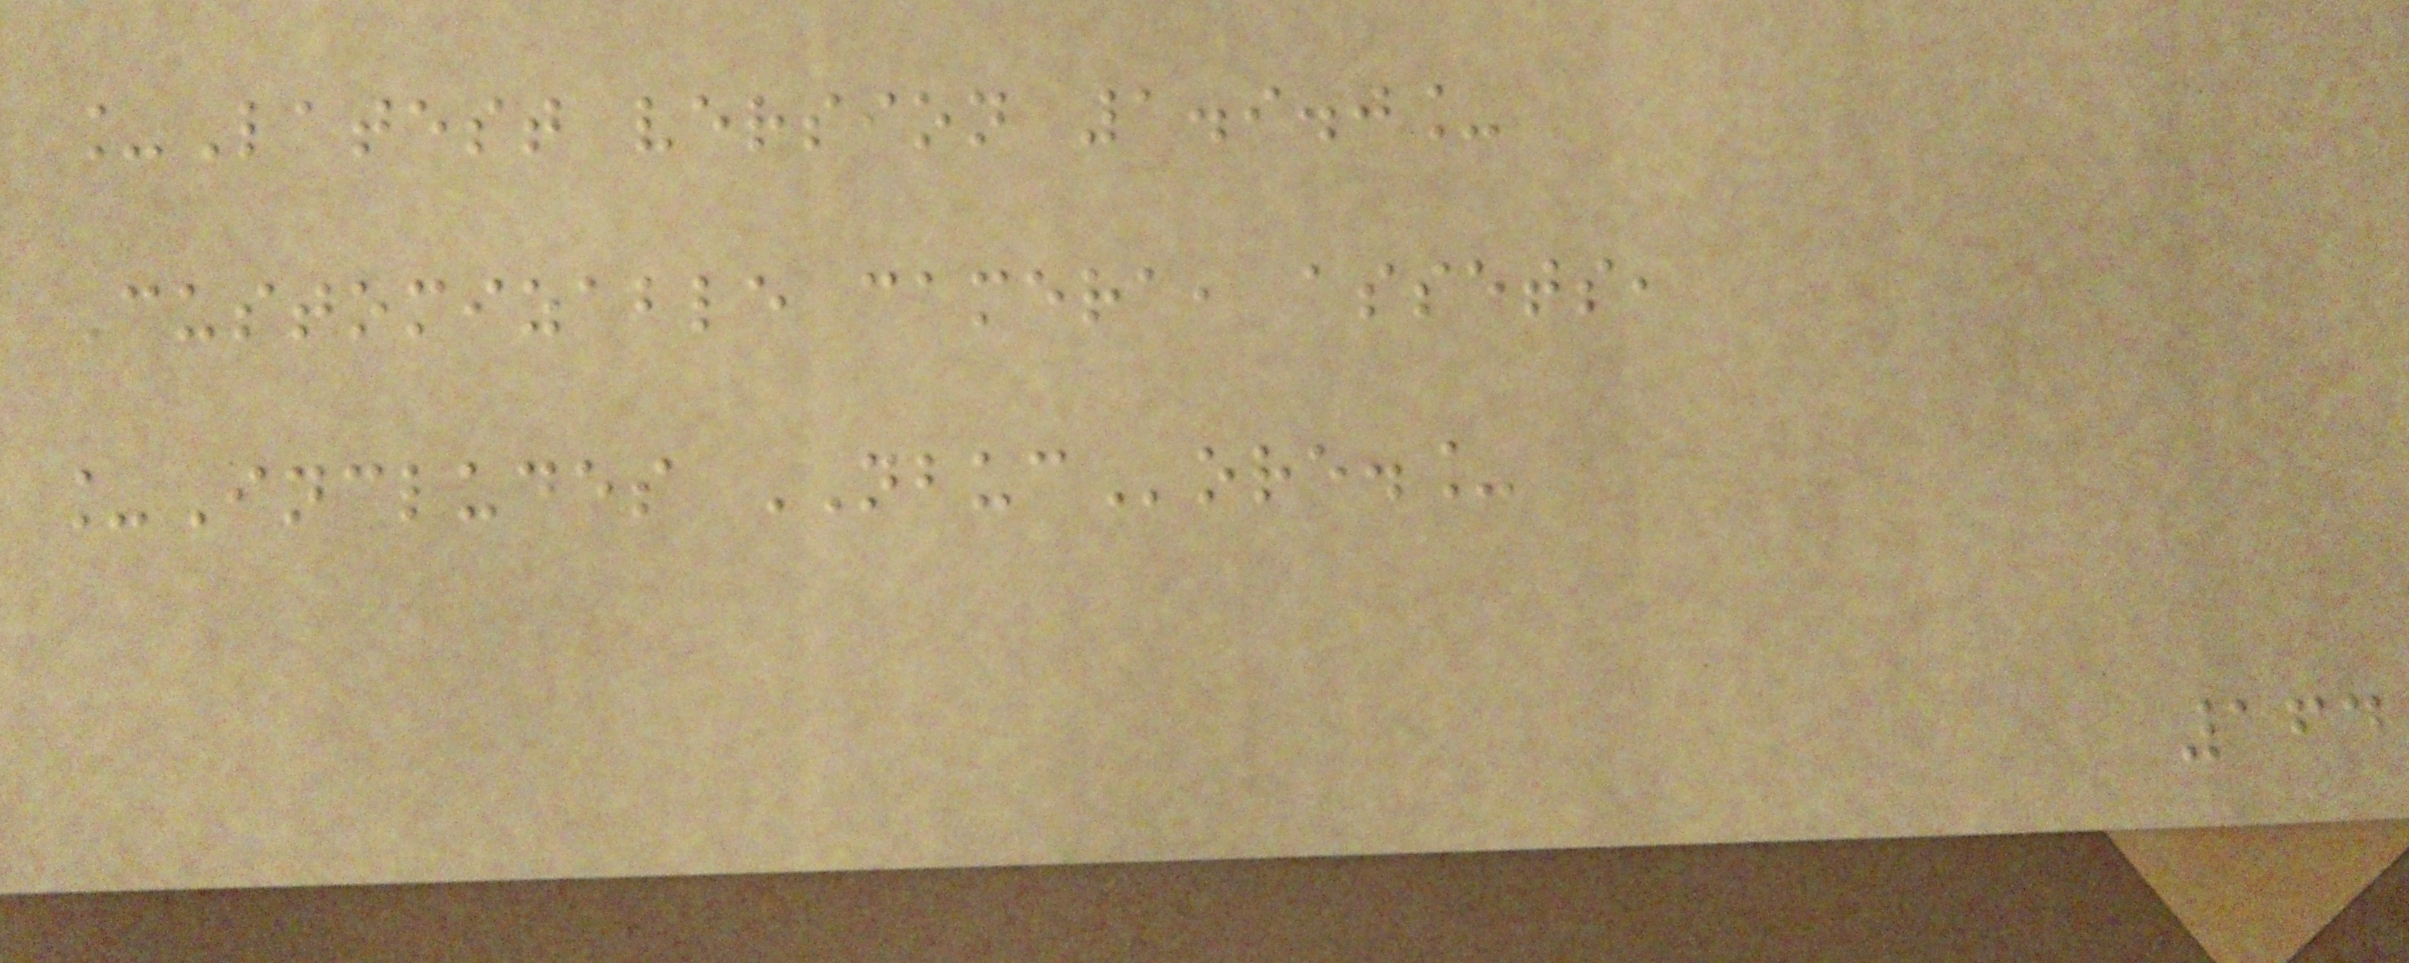_Latest version 1.9.0_
Customizable camera, assets,
_Includes NBUCore._
164
